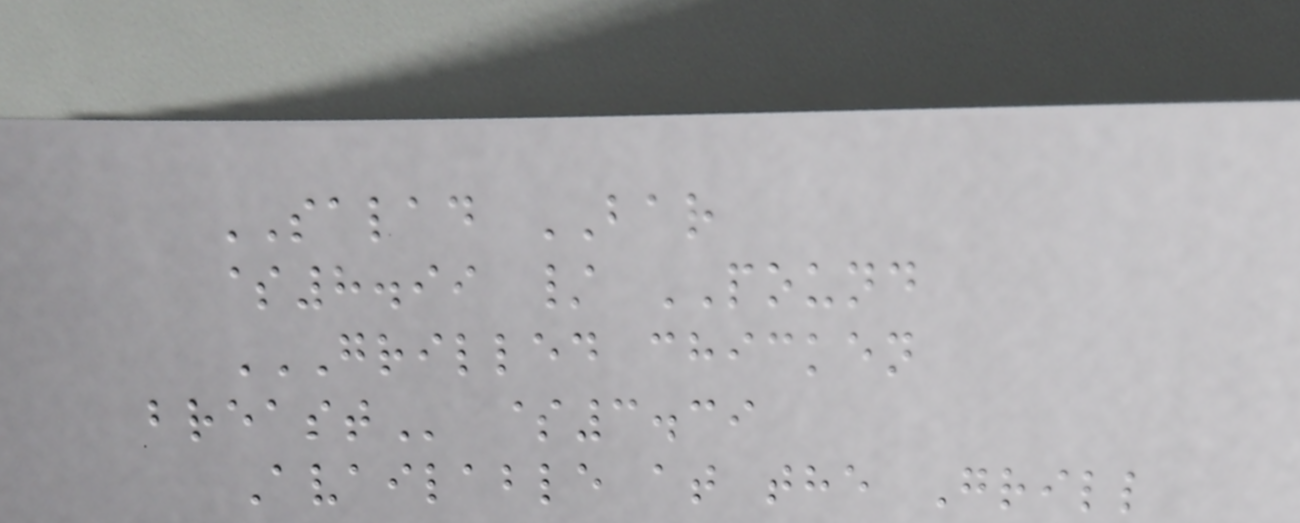SALAD BAR
$8.99 / POUND
GRILLED CHICKEN
BREAST $3.39
Available at the Grill
